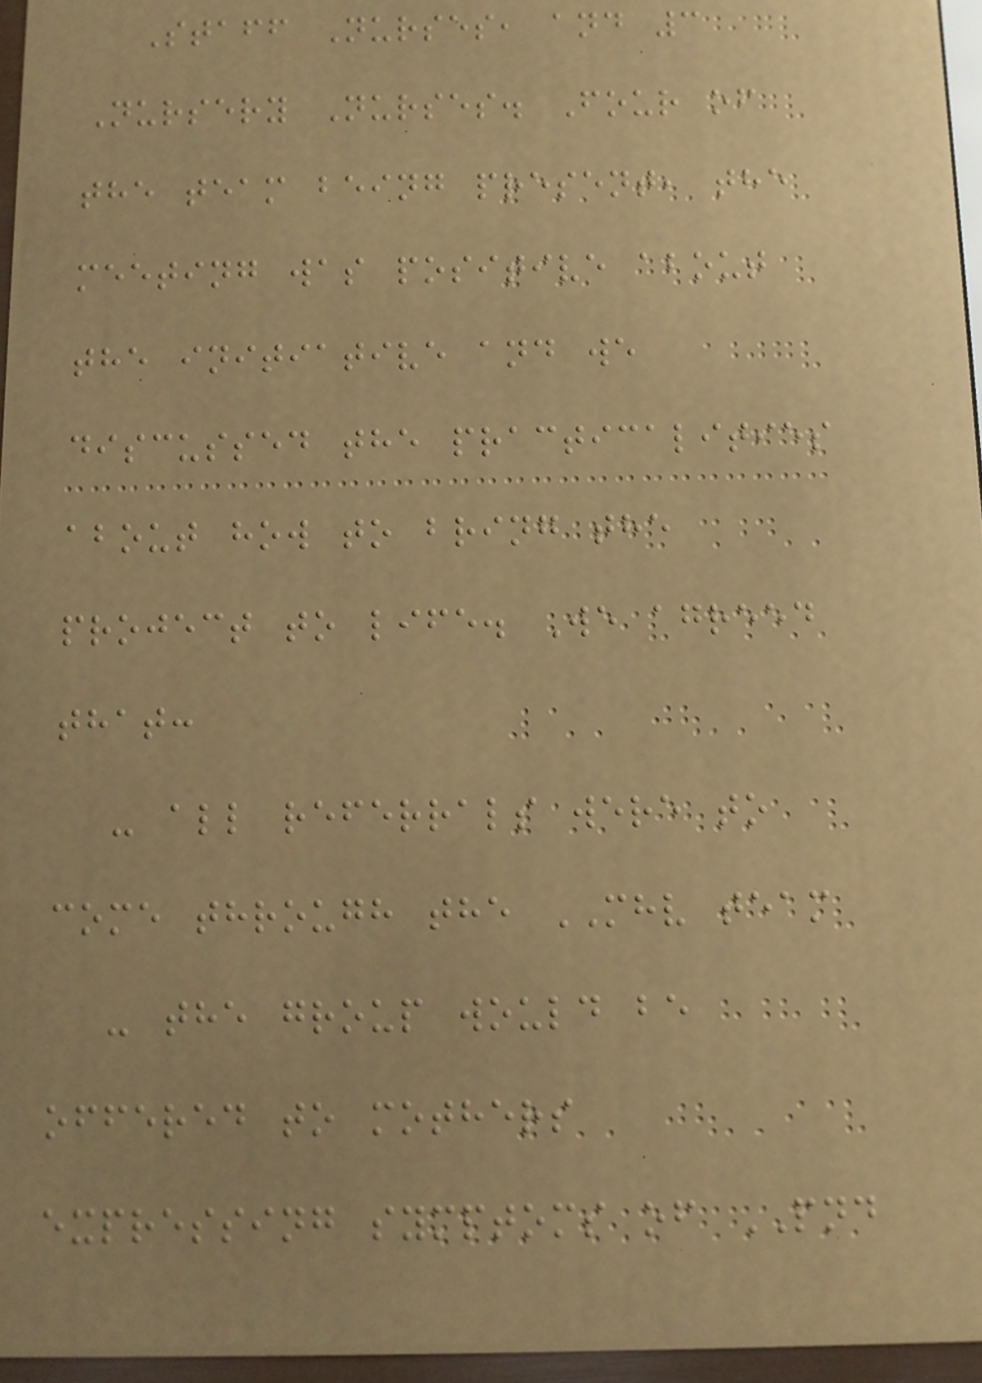Staff Nurses, and 3
Nursery Nurses. Four of
the team being present, the
meeting was positive about
the initiative and we
discussed the practicalities
about how to bring the
project to life. We agreed
that:
- all referrals were to
come through the MHV team
- the group would be
offered to mothers
expressing symptoms of PND
